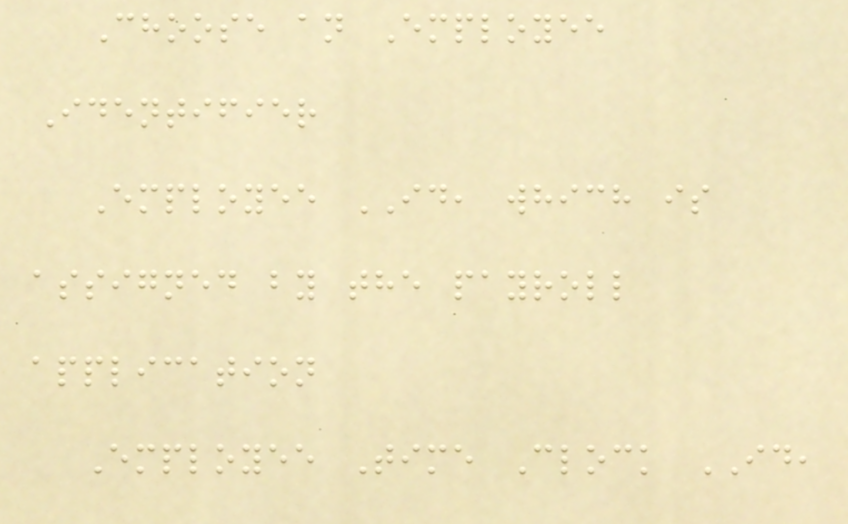Choose an Employee
Identifier
Employee ID, which is
assigned by the payroll
application
Employee Time Clock ID,
